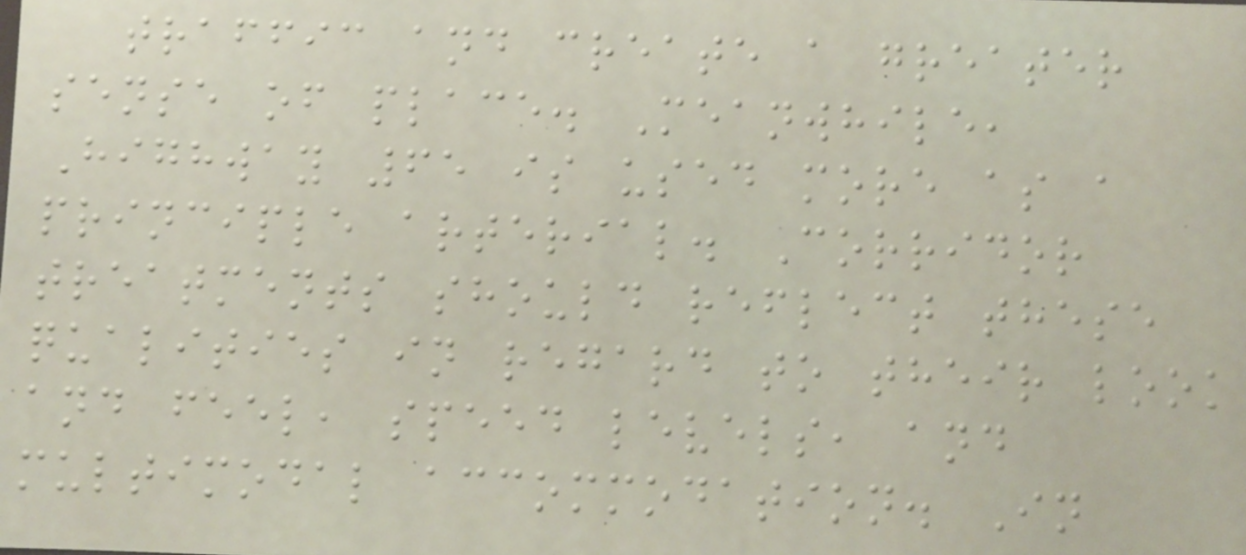traffic and create a greater
sense of place. Meanwhile,
Highway 65 is used more as a
principle arterial. Corridor
treatments should reflect these
qualities in regard to their look
and feel, speed levels, and
multimodal accommodation. In
